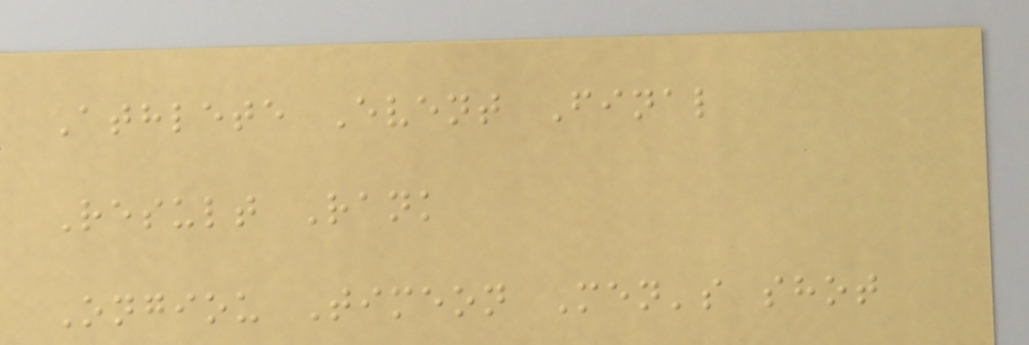Athlete Event Final
Result Rank
Ongiou Timeon Men's shot
